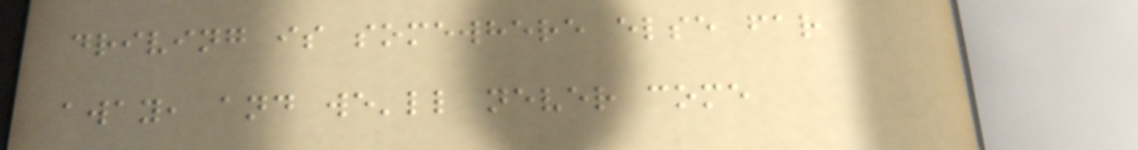driving is somewhere else far
away, and we'll never come
